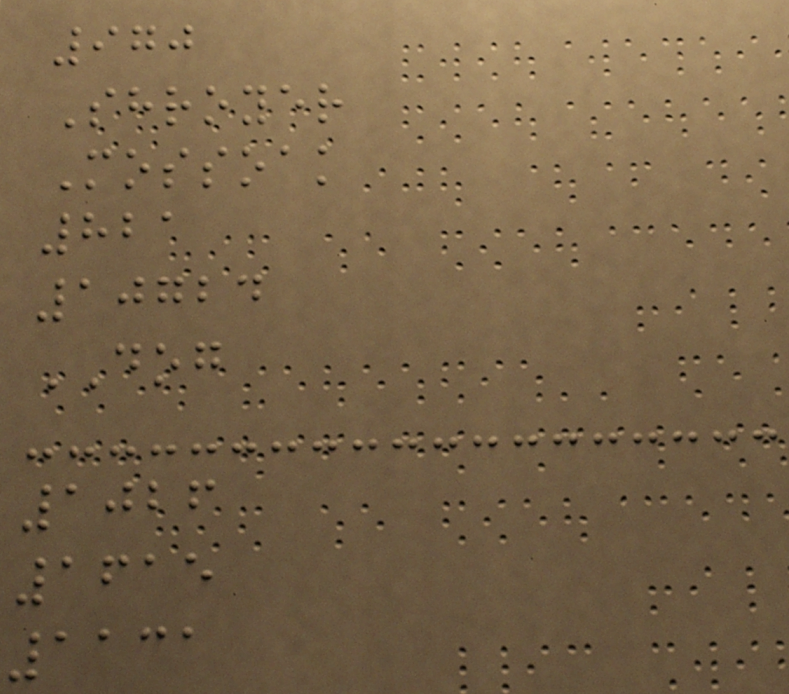970
Shroyer
Mossoak
821
10724
DOG
1026
1615
1131
